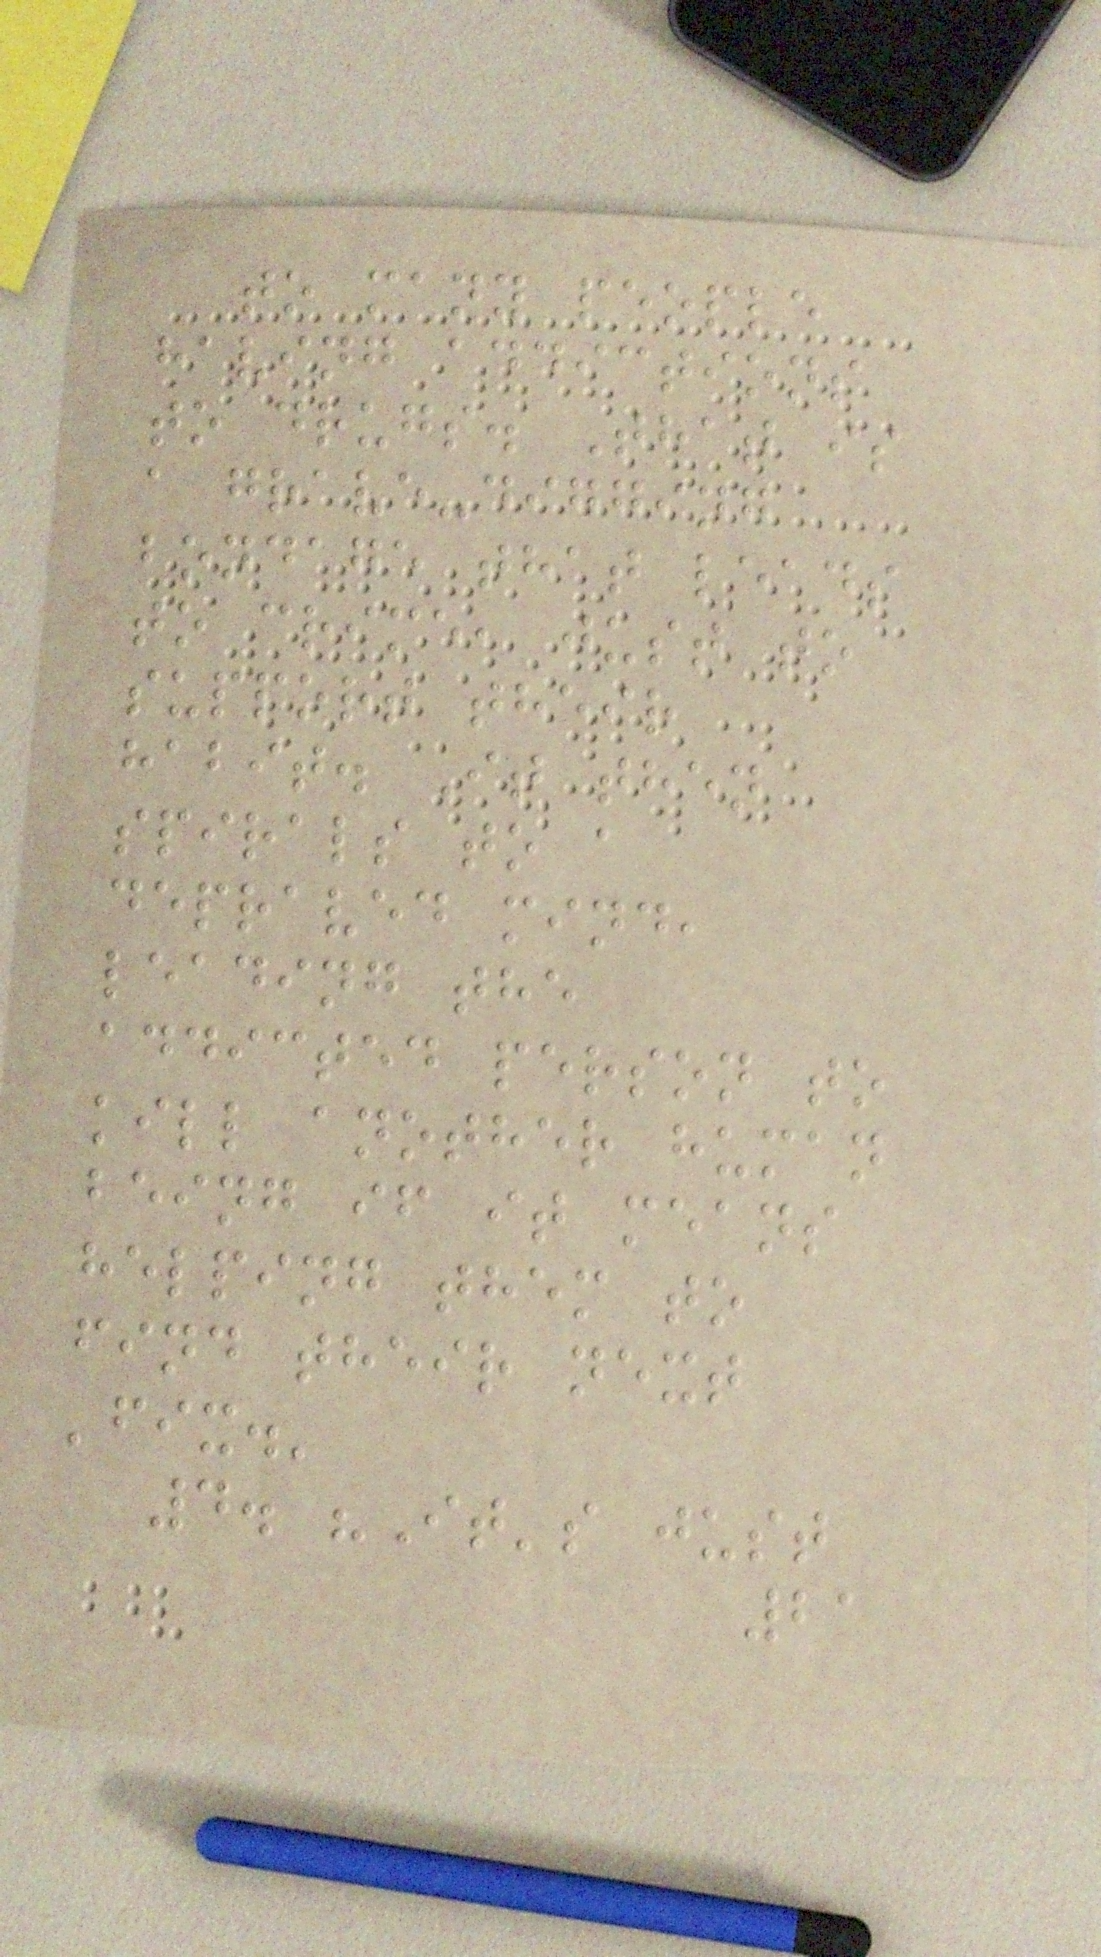to many people
having addictions
to drugs. That is
a grave-digging
bondage that leads
to crime, just to
support their
habit. It then
spirals to a
depraved mind,
leading the
addicted person to
kill another human
being if it means
helping them to
find their next
'fix.'
4. "It's just
21
